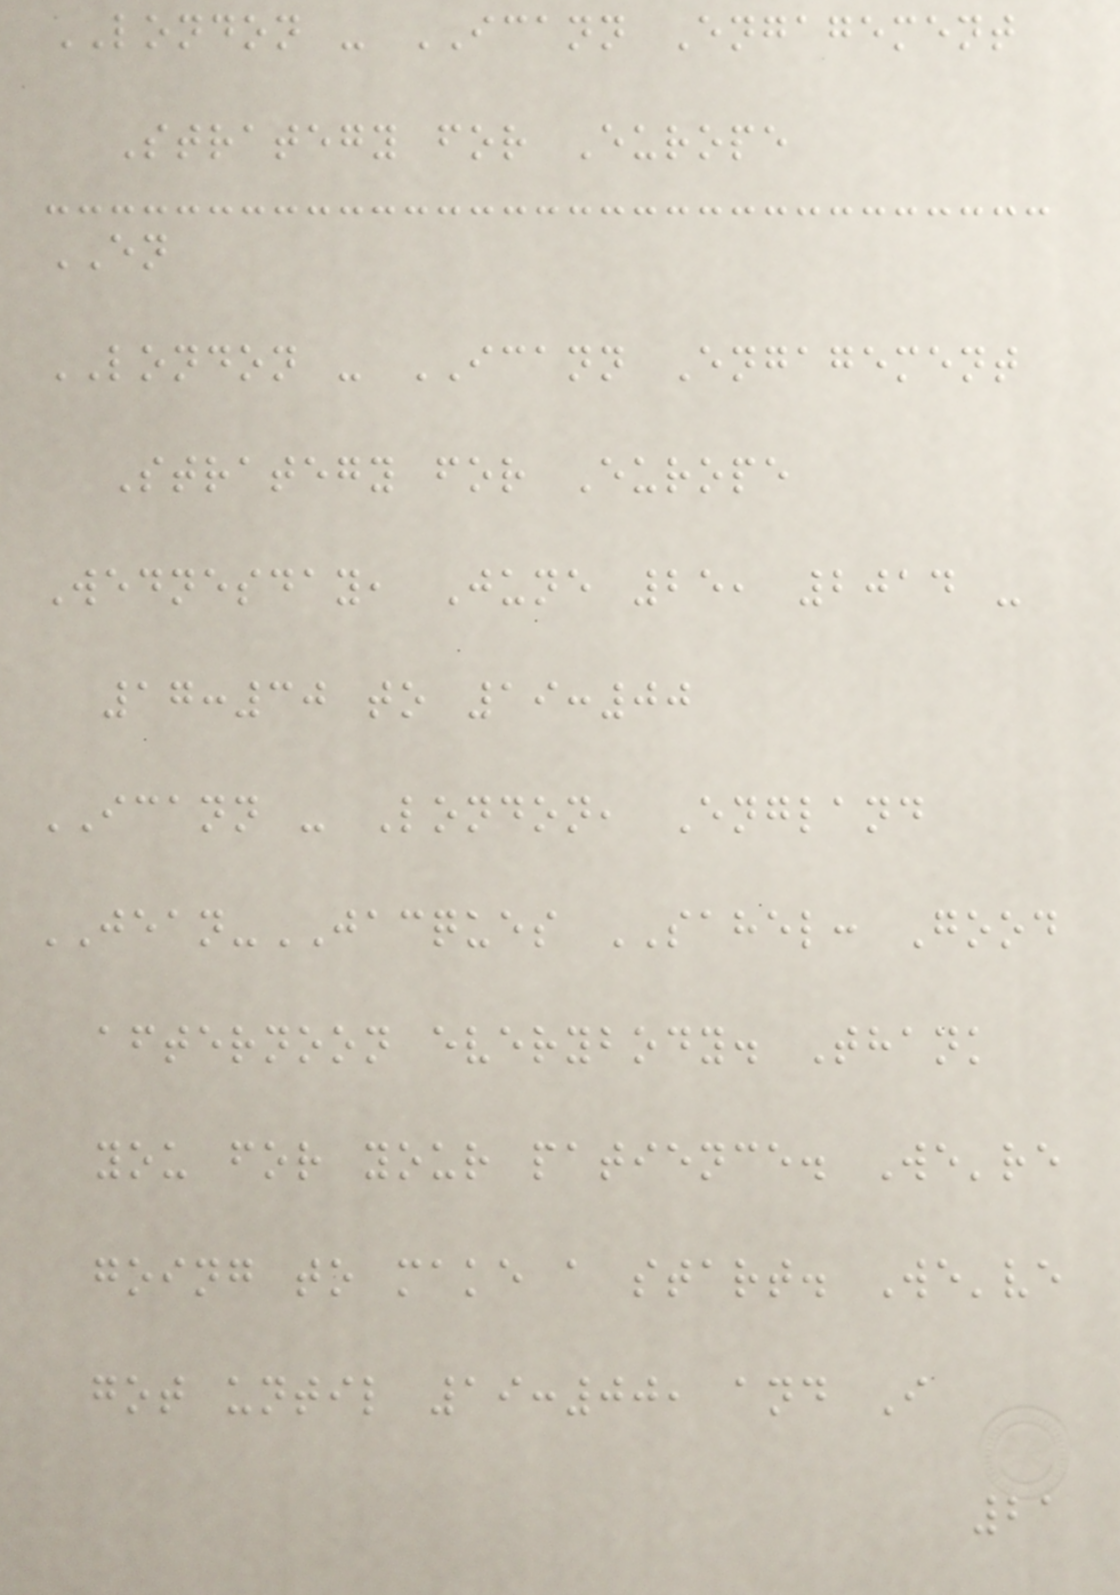LONDON - ICANN Engagement
Strategy for Europe
EN
LONDON - ICANN Engagement
Strategy for Europe
Wednesday, June 25, 2014 -
17:30 to 19:00
ICANN - London, England
JEAN-JACQUES SAHEL: Good
afternoon everybody. Thank
you for your patience. We're
going to make a start. We've
got until 19:00, and I
21
